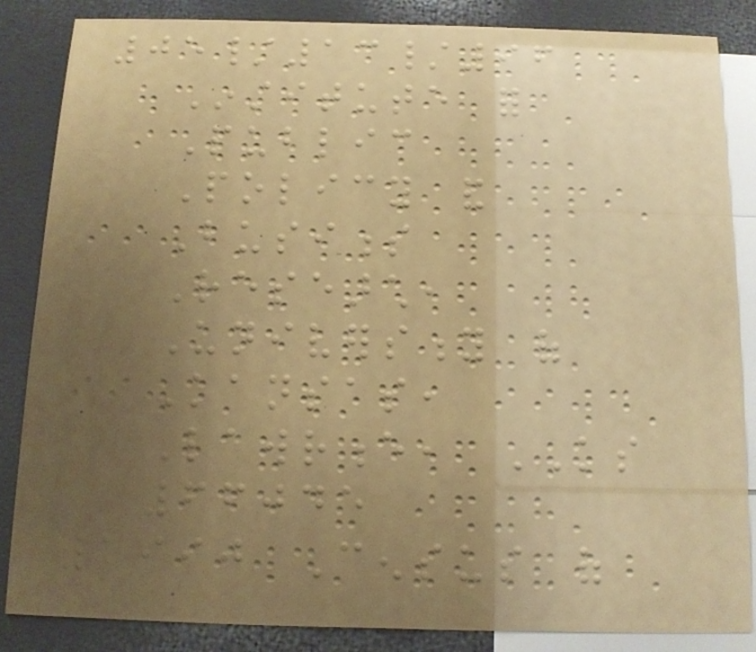05/13/96
Institute for
Public
Policy and
Business
Research,
University of
Kansas,
Lawrence, KS
66045
1990 Census of
